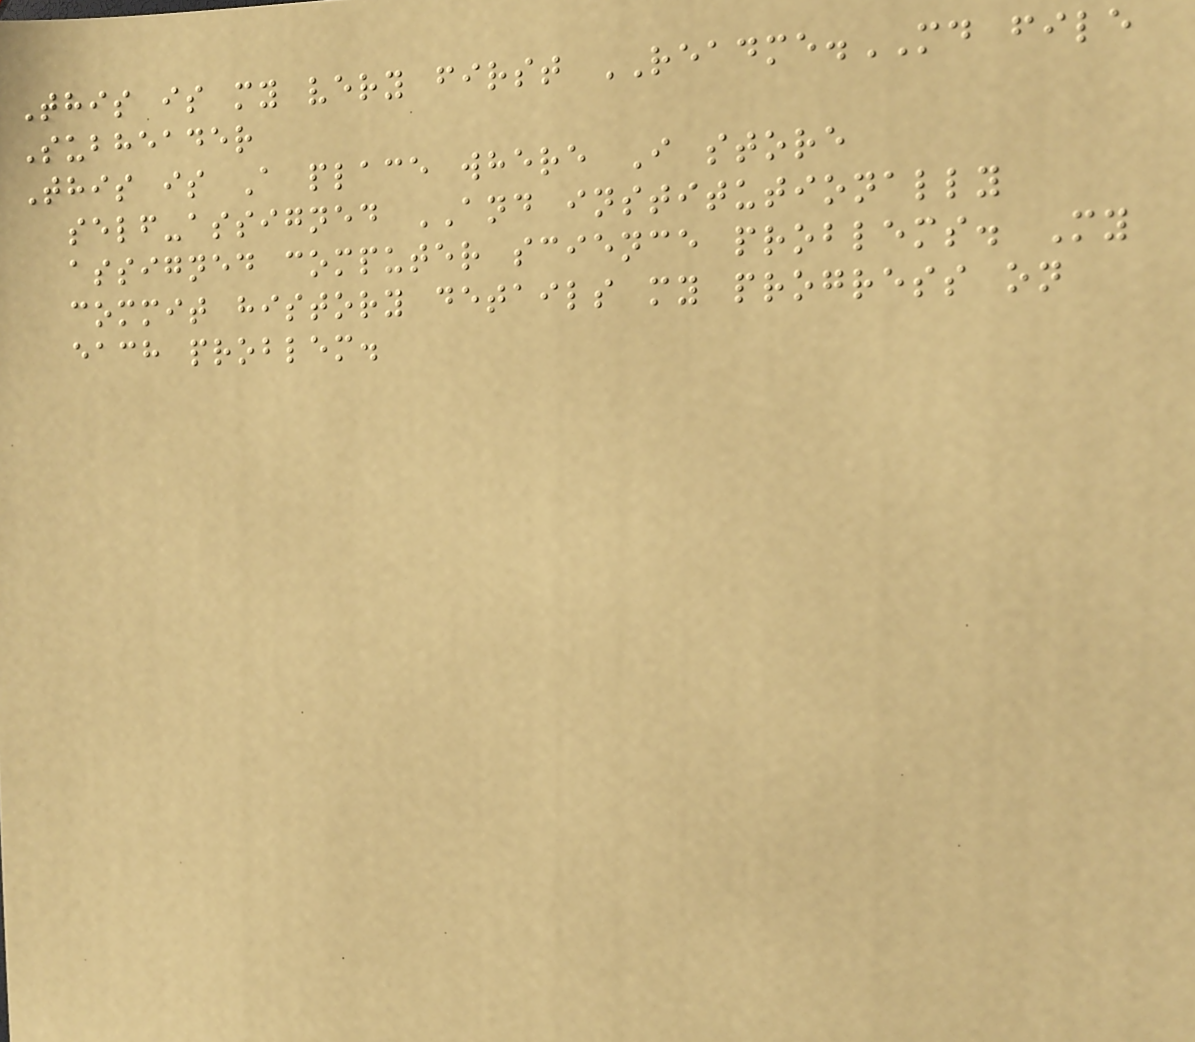This is my very first README.MD file
Subheader
This is A place where I store
self-assigned AND institutionally
assigned computer science problems. My
commit history details my progress on
each problem.
